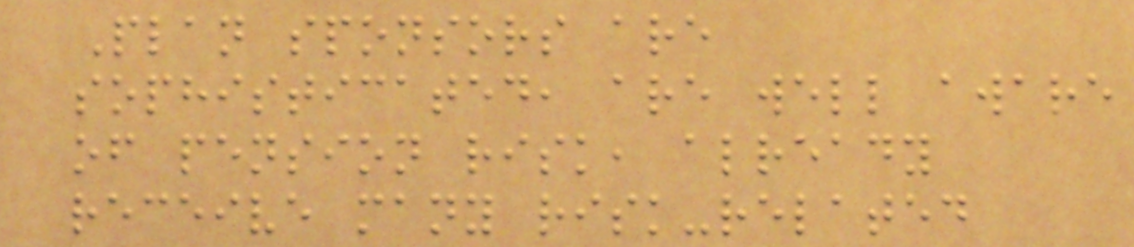Plan sponsors are
sophisticated, are well aware
of pension risk, already
receive many risk-related
